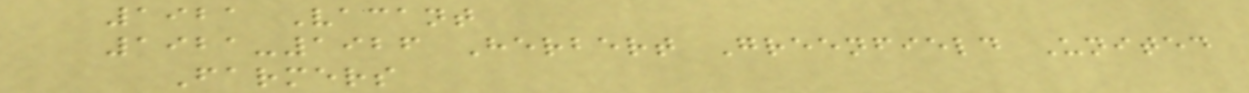1921 Vacant
1921-1926 Herbert Greenfield United
Farmers
